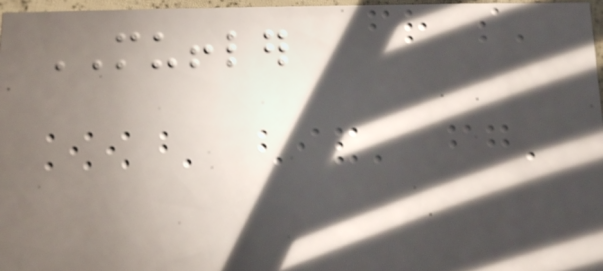MUFFLER
